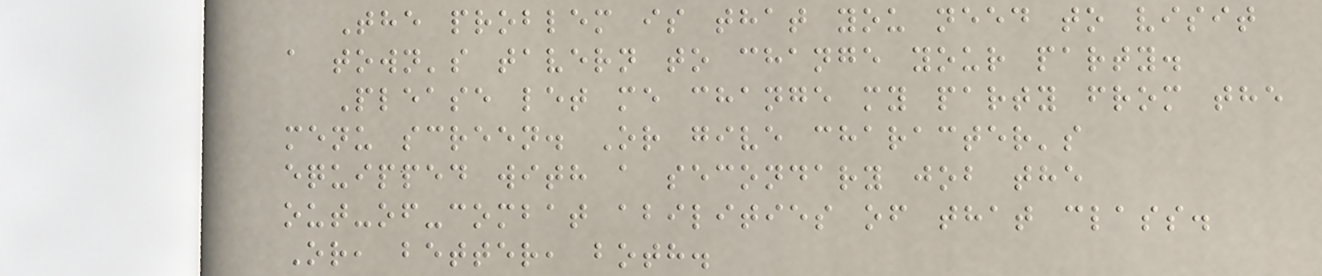The problem is that you need to visit
a town's tavern to change your party.
Please let me change my party from the
menu screen. Or give character's
equipped with a secondary job the
out-of-combat abilities of that class.
Or, better, both.
